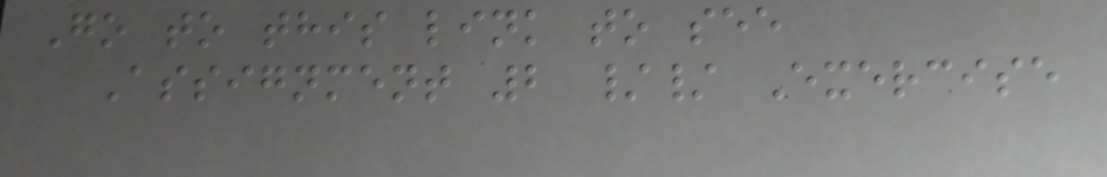Go to this link to see
Assignment 2 // Exercise
